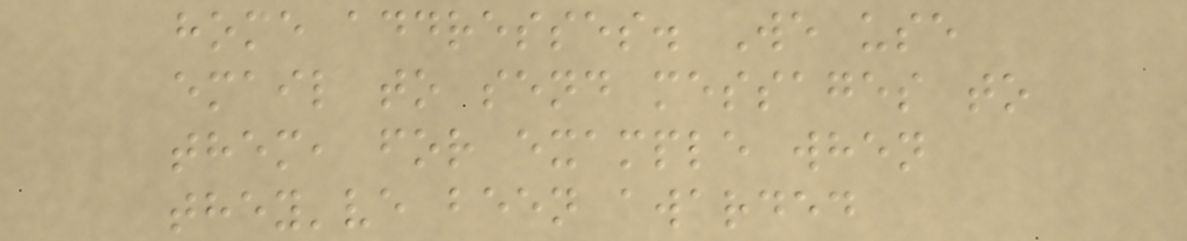home addresses. We use
email to send messages to
them, for example when
they've been awarded
